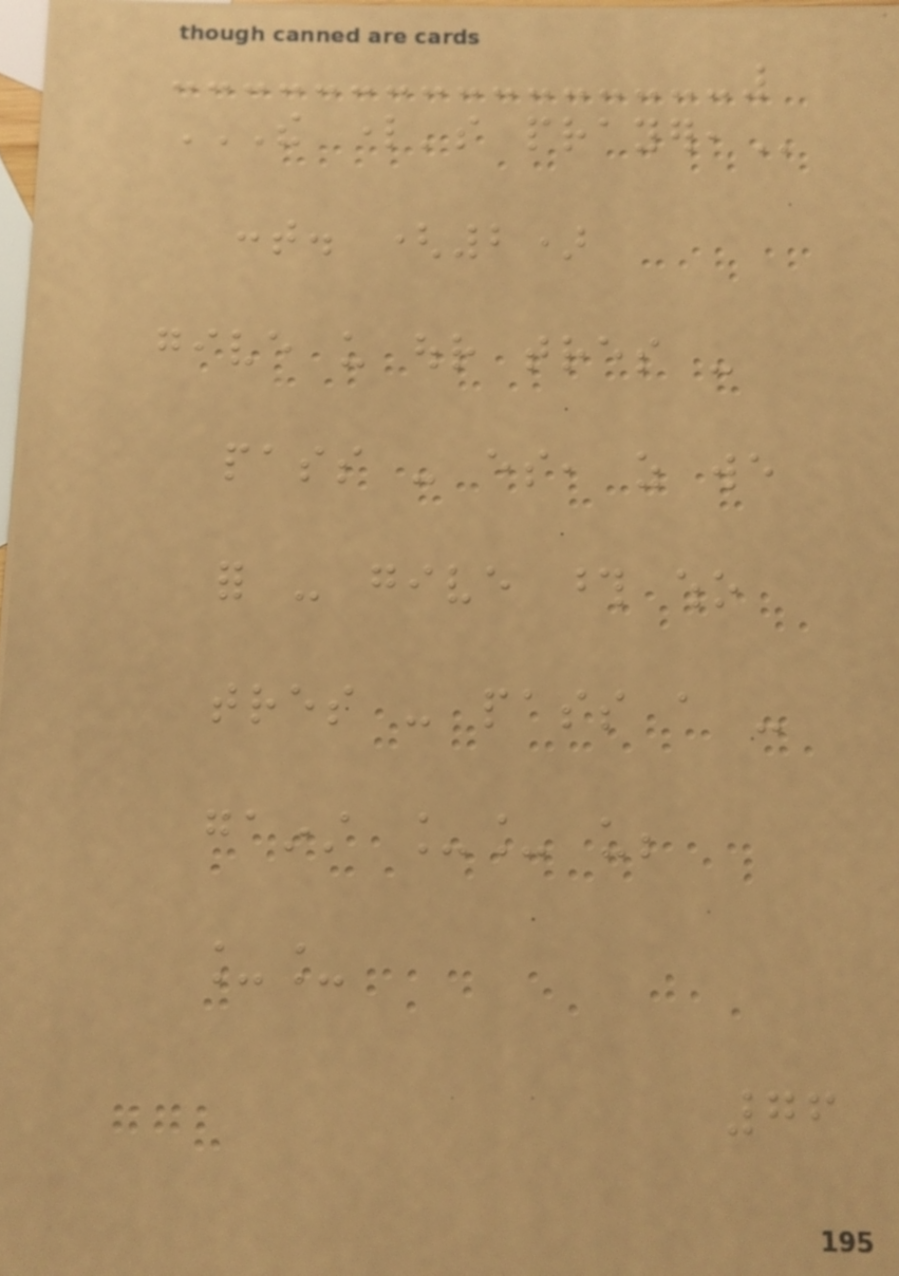THE LORD'S PRAYER,
cont. (2)
give us our tres -
pass - es, as we
for - give those who
tres - pass a -
gainst __ us;
__
76
